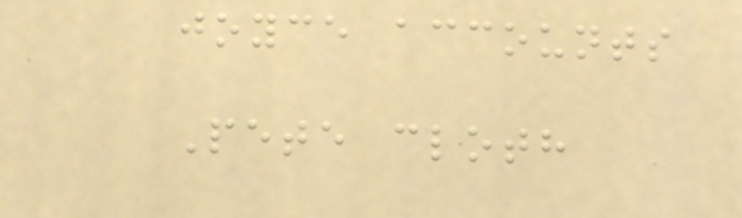joyce accounts
Pete cloth
